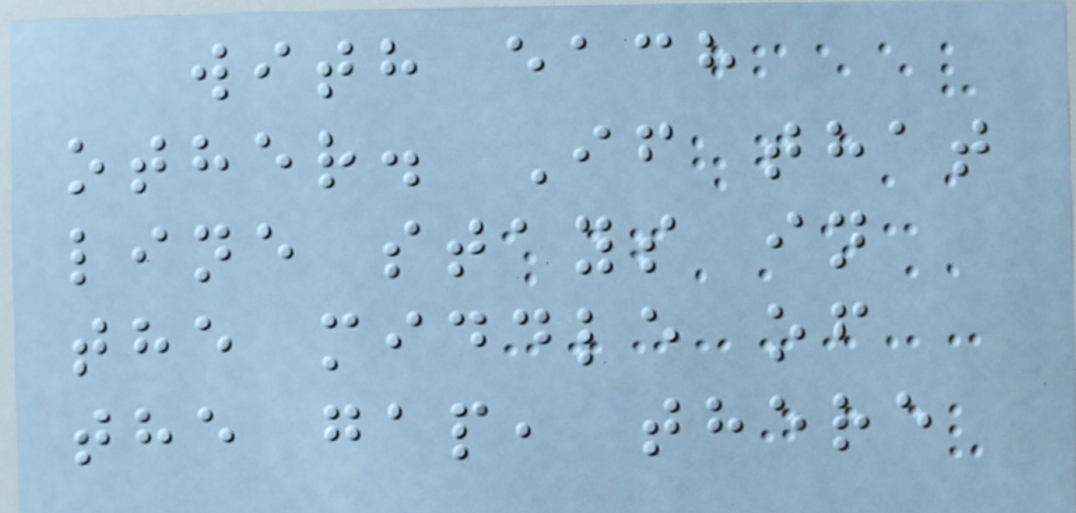with each
other. If that
line stays in
the middle of
the gap, there
